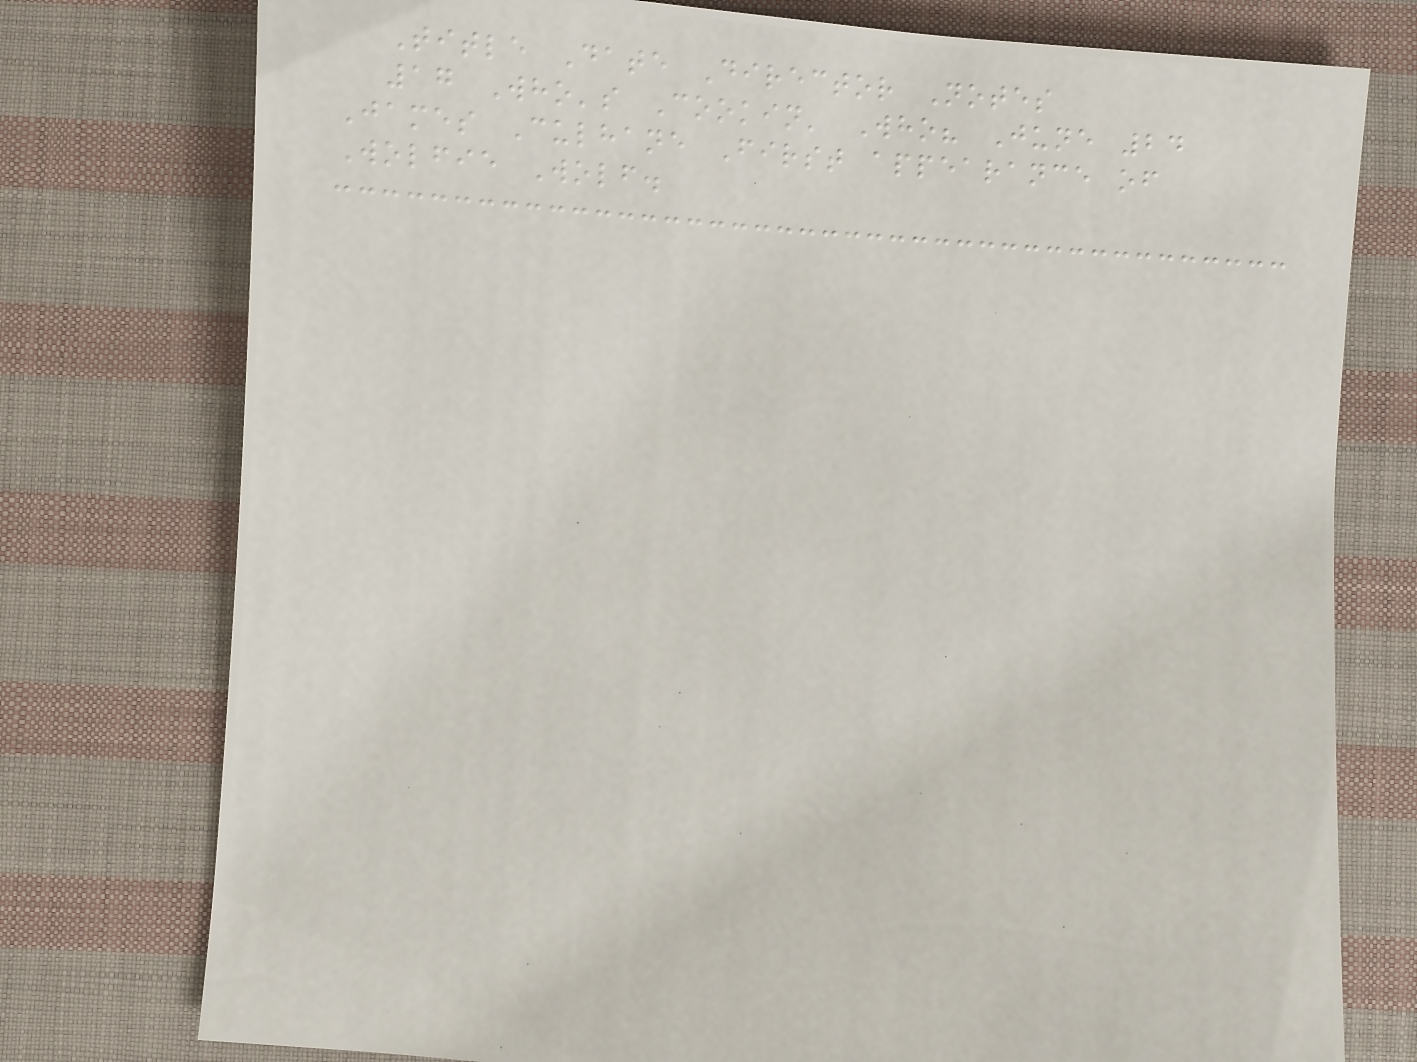Title Date Director Notes
17 Who's Cookin' Who? June 24
James Culhane First appearance of
Wolfie Wolf.
